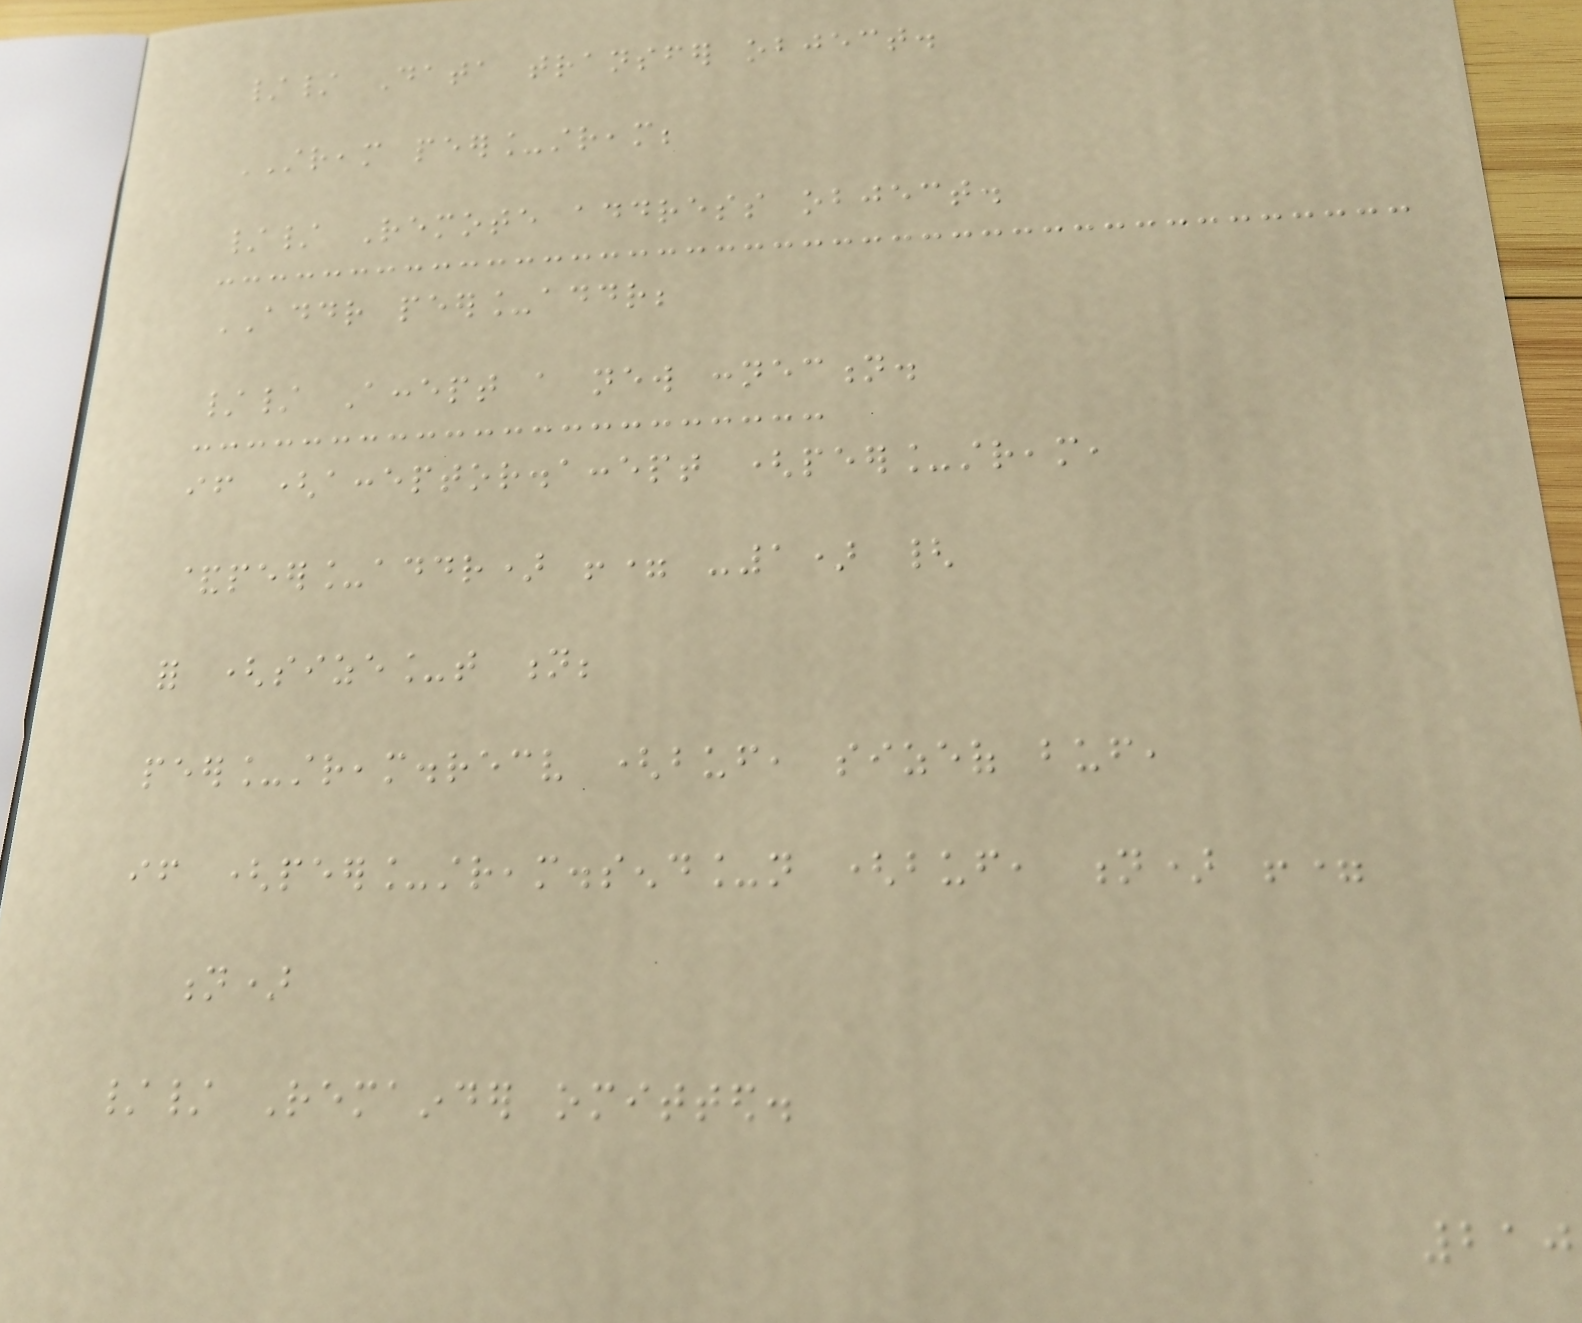// Data transfer object.
STREAM peer_stream;
// Remote address object.
ADDR peer_addr;
// Accept a new connection.
if (acceptor.accept (peer_stream,
&peer_addr) != -1) {
for (size_t n;
peer_stream.recv (buf, sizeof buf,
if (peer_stream.send_n (buf, n) !=
n)
// Remainder omitted.
210
